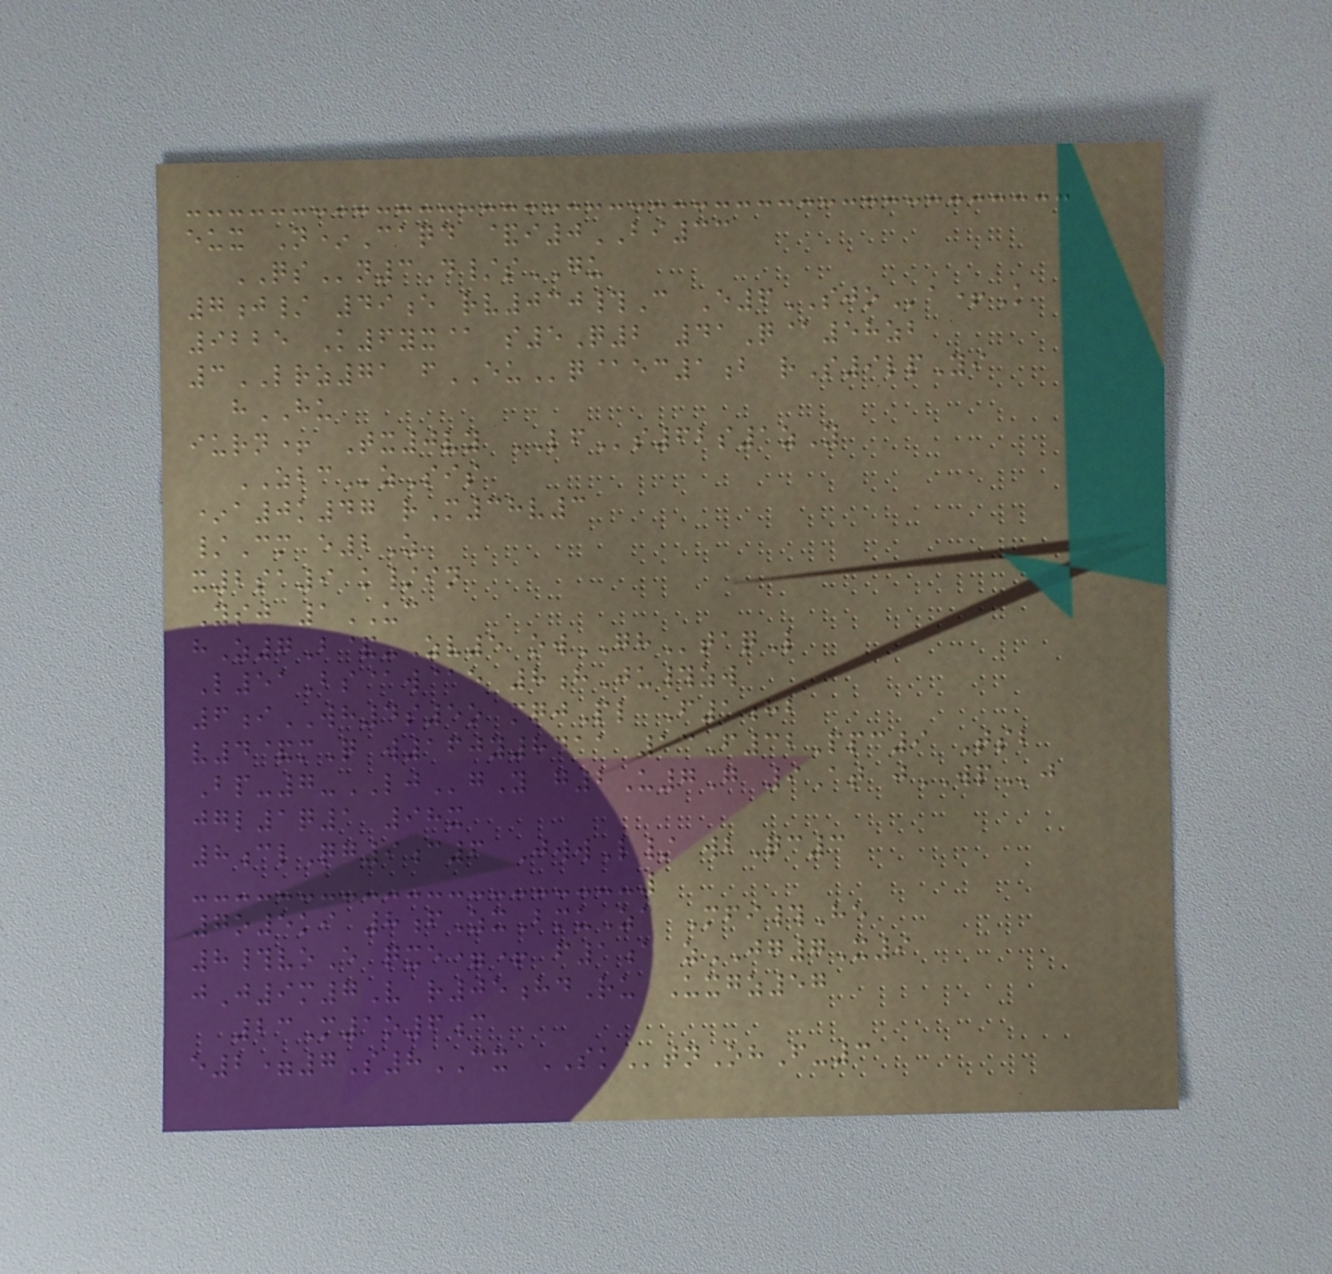eux N*Caqd &i0BI33
QSn3D/sGU
7j/ 49e rv030#C E6SJOa+K
9225 K6yx@ s5Q2 41Q@58zb
3LRZ71 fEUq@ec1b rS9lpYi
hHU
iurn+ Tx0vy LFs62s1zY
ZBCzSis
*a0k47 rM38v3
/Cm e2Z
x2sa9 k/in
Ysj 1UC
hZ7B&-Zv5 owGHtaqL
L51Bs@w@e 8hJu#zw
6iWH4s5o mqjPl F1hb
v4&mQ w160y8411 13F32Ppc9 Tsb
Bp-7-LJgY g2U7G 9At jWPj
jgl1q1 98x
8clQg9c6 JwwL/ wbQc3
7o5ki 8fZxBmuZa Mfi#He
8#voE qxe=+ f1a zJG7X9
jJ9m7V r05hdRu Uxgz57
23M1o6c
e2=7S8CX SKtnOhF-3
